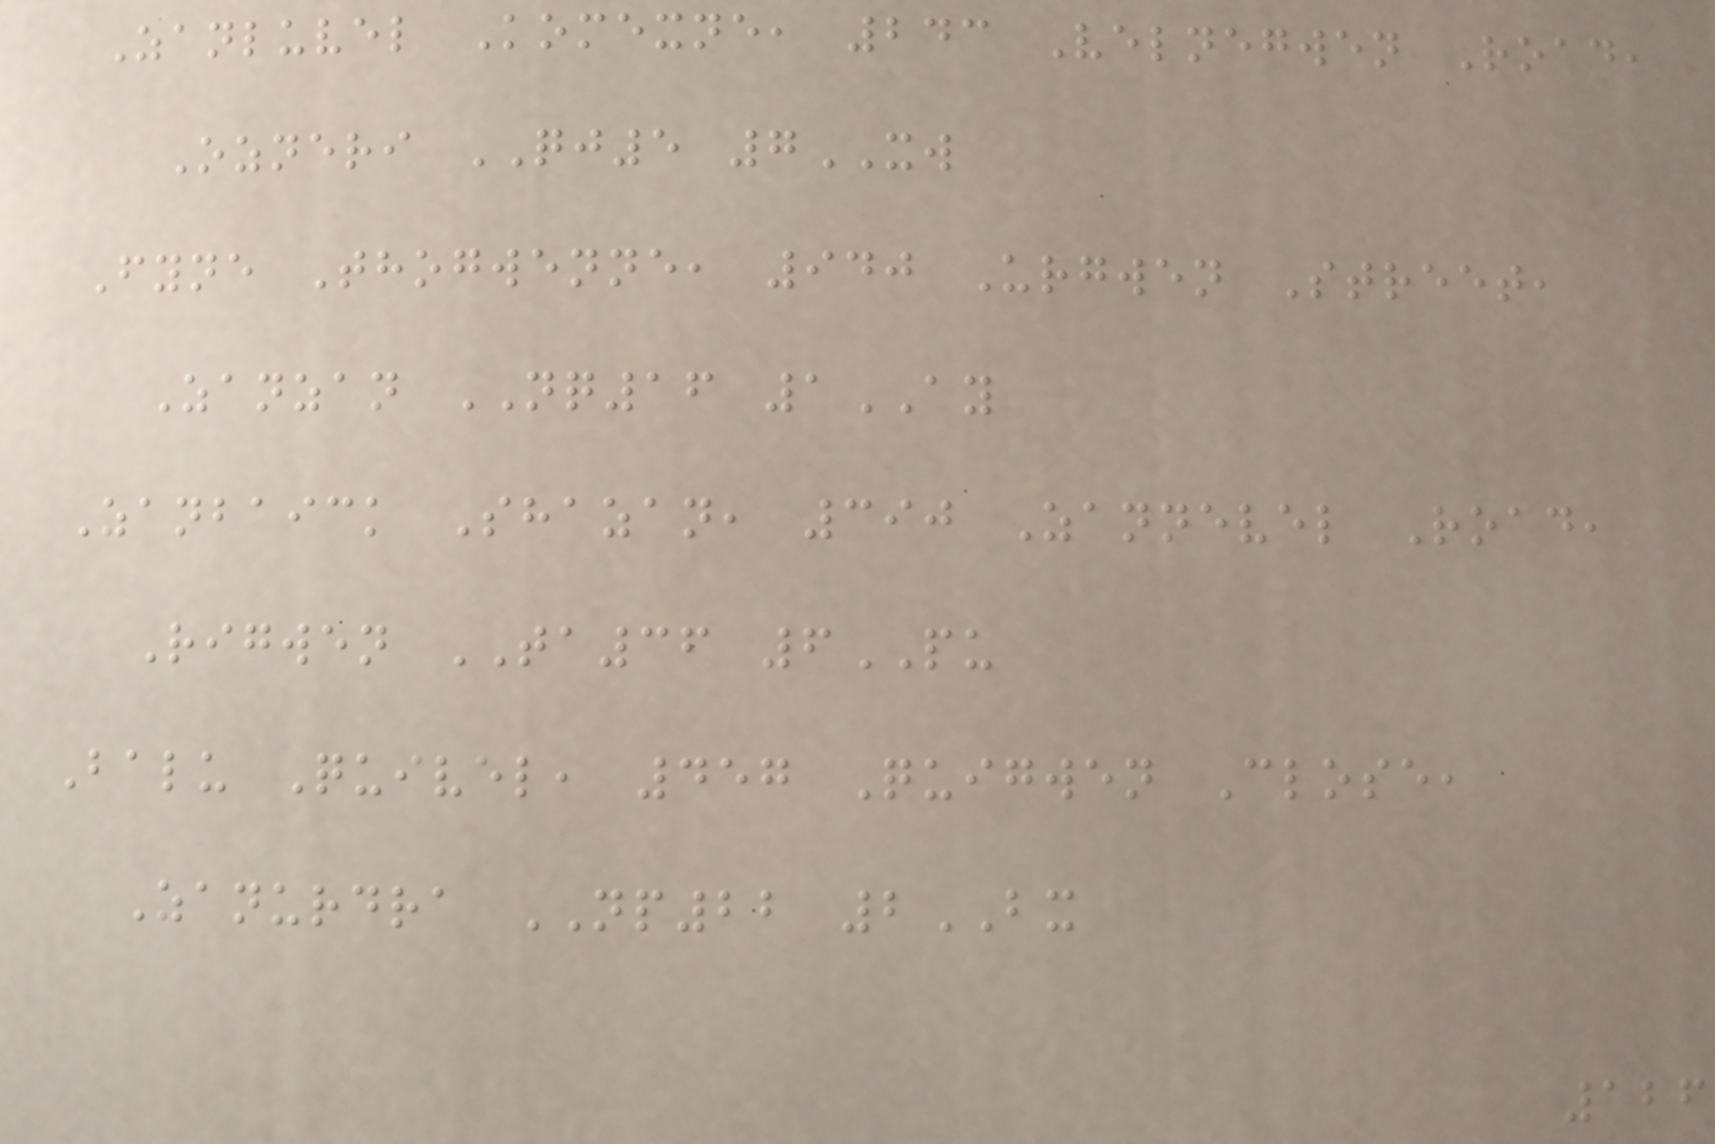Zanluvel Komexne, 243 Velnegwen Road,
Ozneri QJ5 7XW
Fyne Thogwenne, 940 Urgwen Street,
Zanzan NQ16 1AY
Zanbaick Shazan, 390 Zannevel Road,
Rigwen TA36 6PU
Balu Quivel, 457 Quigwen Close,
Zanurdra NP22 2BX
126
